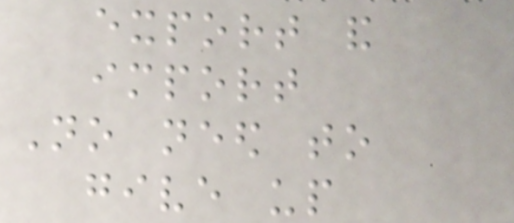export and
import
No need to
give up
